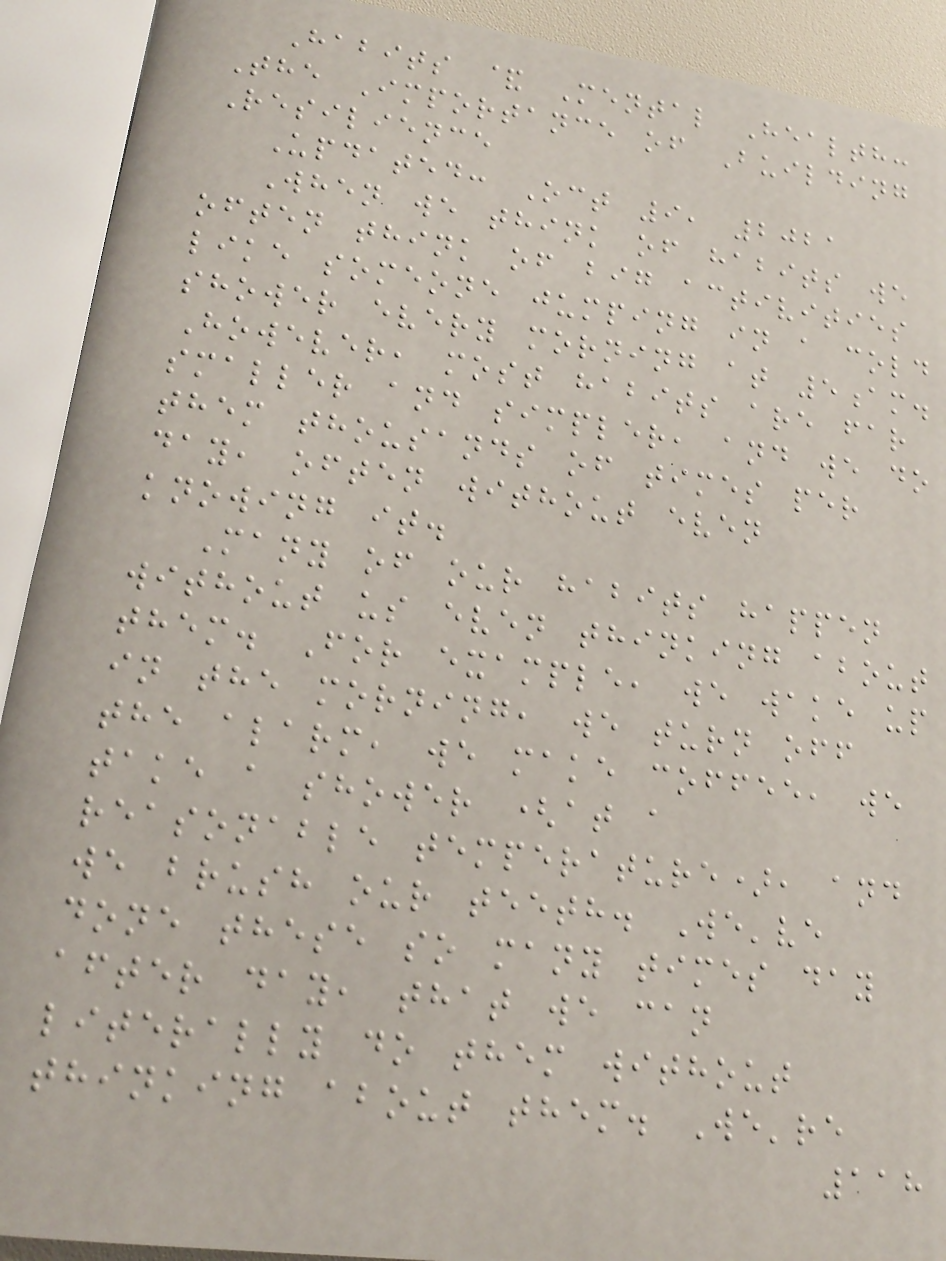Habits & Mental Health:
The Importance of Building
Resilience
Updated: Oct 9, 2021
When we think of habits we
often think of big activities
like someone jumping in a cold
shower every morning at 5am.
However, most habits are far
smaller and simpler, and we do
them thousands of times per
day, often without even
knowing it.
Many of our habits happen
without us even thinking about
them. For example, we wake up
in the morning, we turn off
the alarm, we make coffee, we
take a shower (at a
reasonable temperature), and
we brush our teeth. We've
done these so many times day
after day, that we can
literally do them without
thinking about them. We're
118
